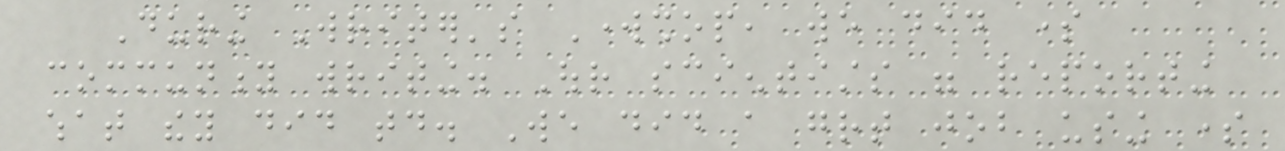During Writer's Workshop, we did some
community writing. Our scientists were reporting
what they did today. We did a great job using some
